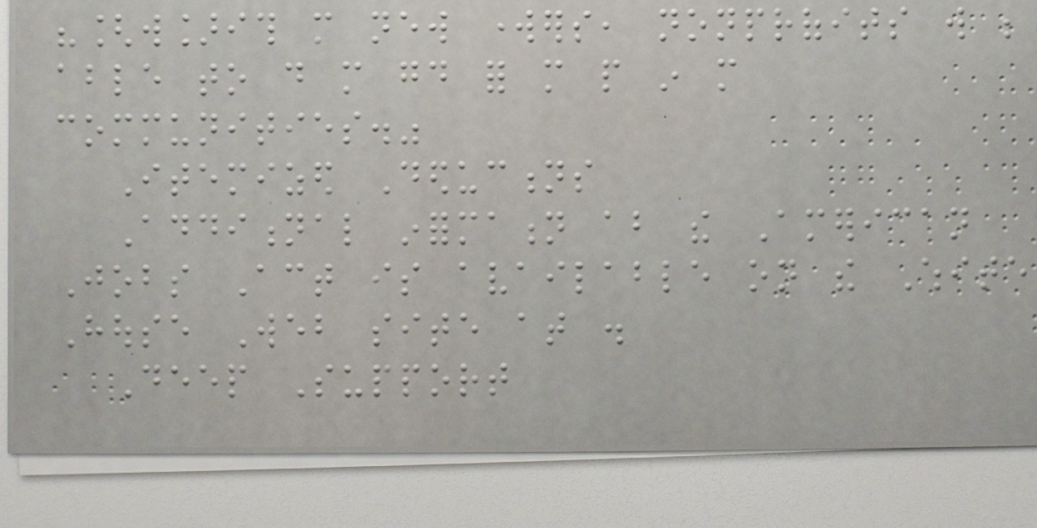"[w]ith more new workers, nonprofits will be
able to do more good for more people in more
communities."
Itemized Deductions
Additional information about the American
Jobs Act is available on the White
House Web site at .
Deep Support
